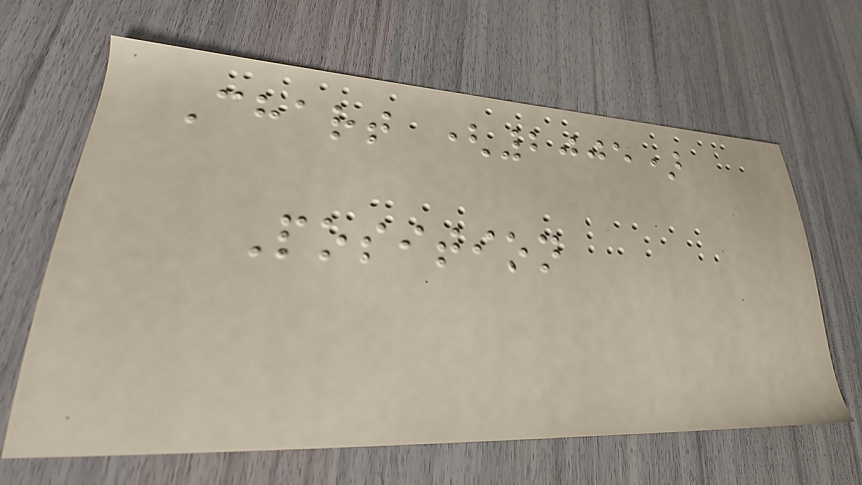Chart (2005)
Position
